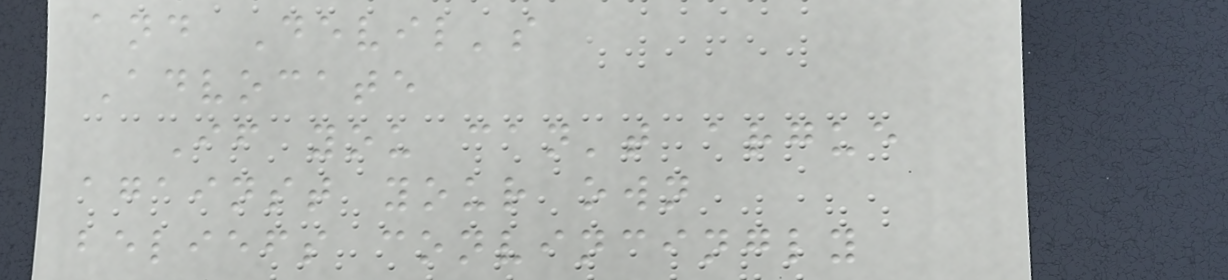and Devil's
Advocate
If you can't argue
against your own
beliefs convincingly
